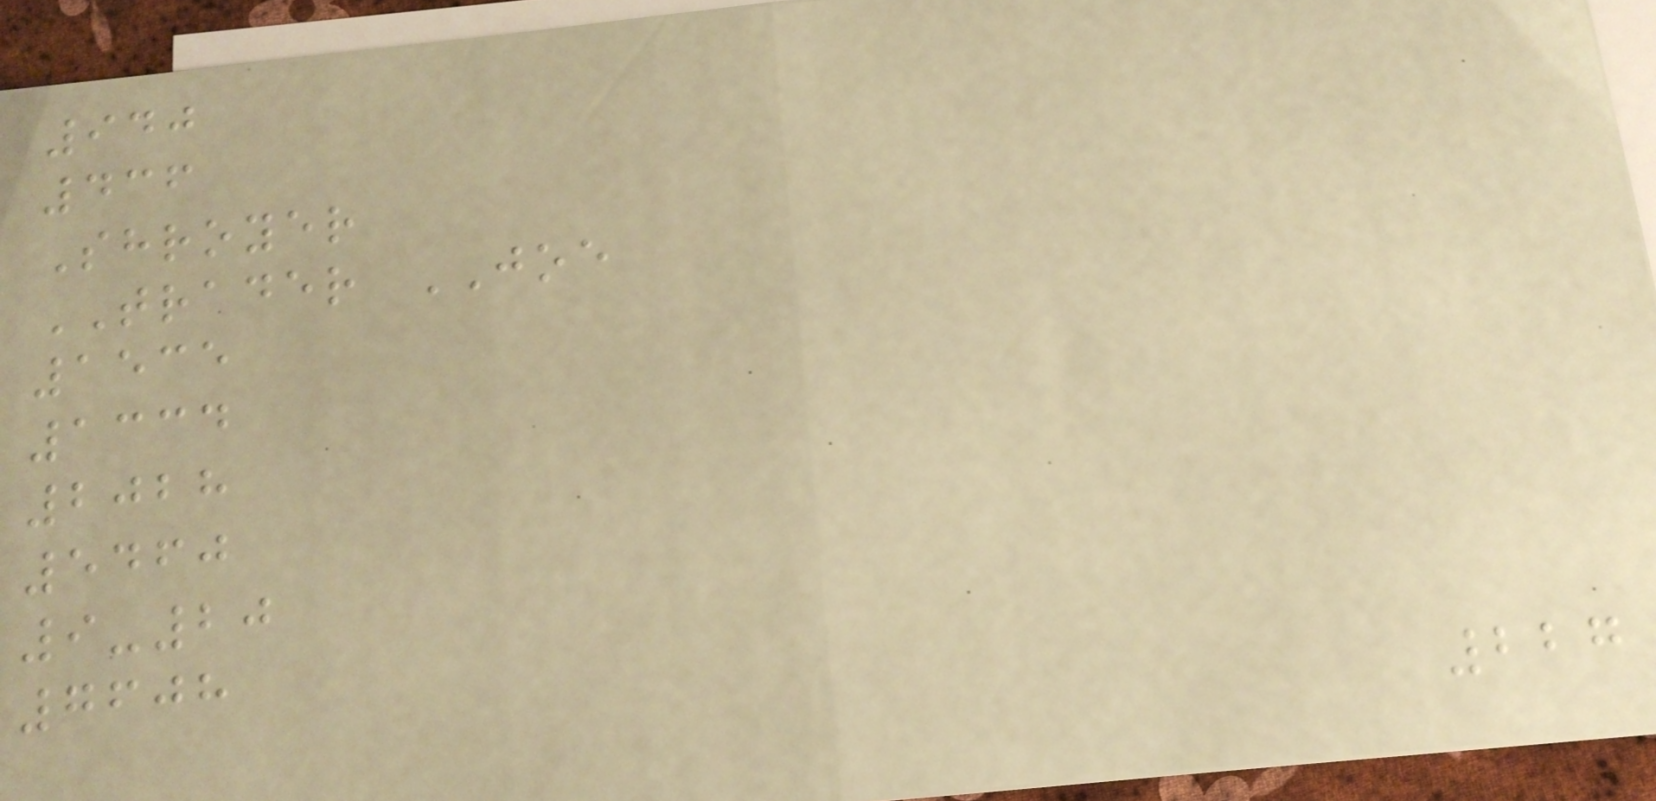940
436
Shroyer
TRADER JOE
1535
1334
2028
5460
9-20
7608
227
